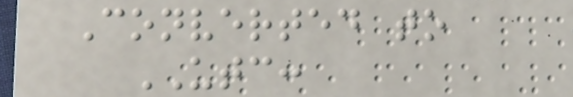Converted to
UTC:
